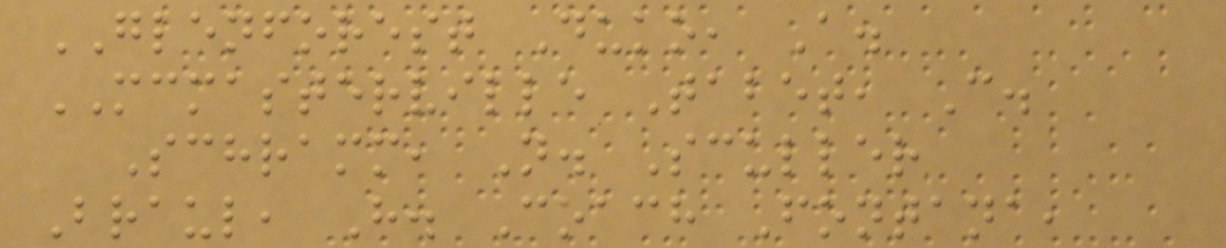GLENFOREST Duko, A.
MCMASTERVILLE Tabet, C.
Schramm, N. Sculler
Braul, H. Coach Fontana,
